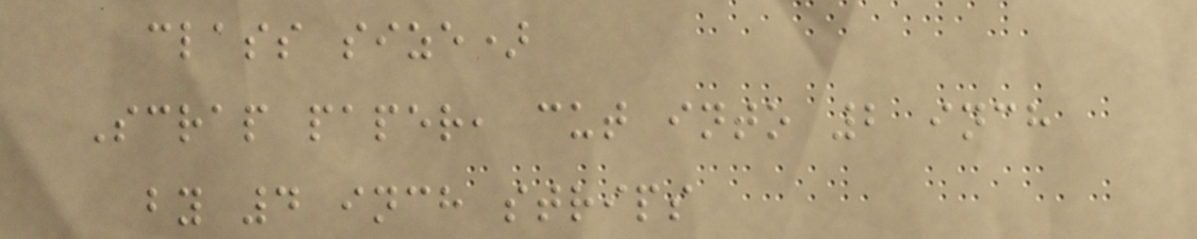class size)
Scrap paper, cut into 2 inch
by 4 inch strips
